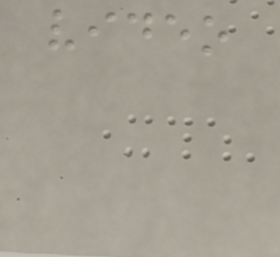video
